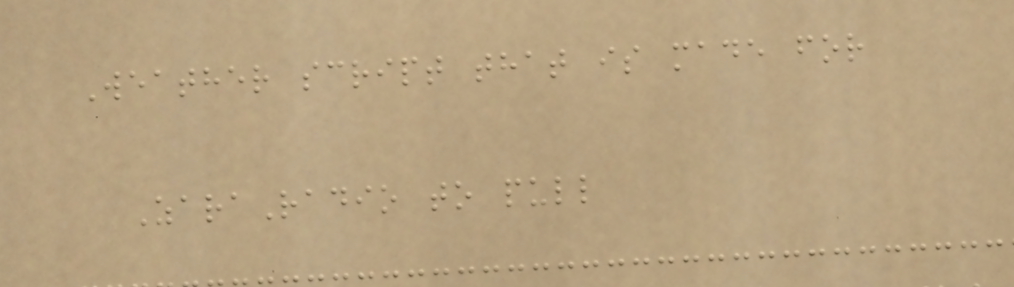Weather script that is made for
ZaraRadio to pull
